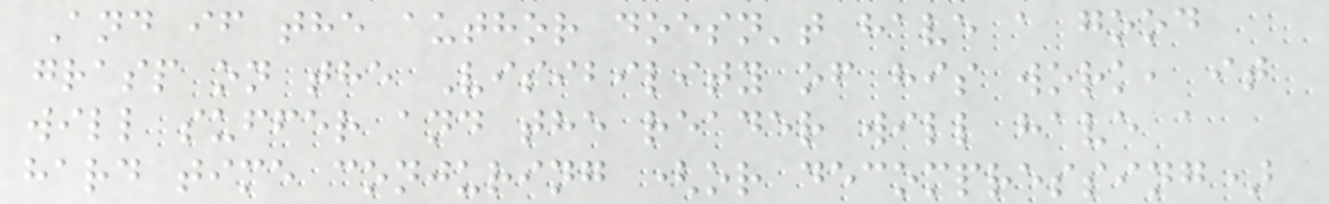And if the author doesn't have a good
grasp on the Visibility of his work, it
will suffer and the reader will have a
hard time conjuring (or decompressing)
